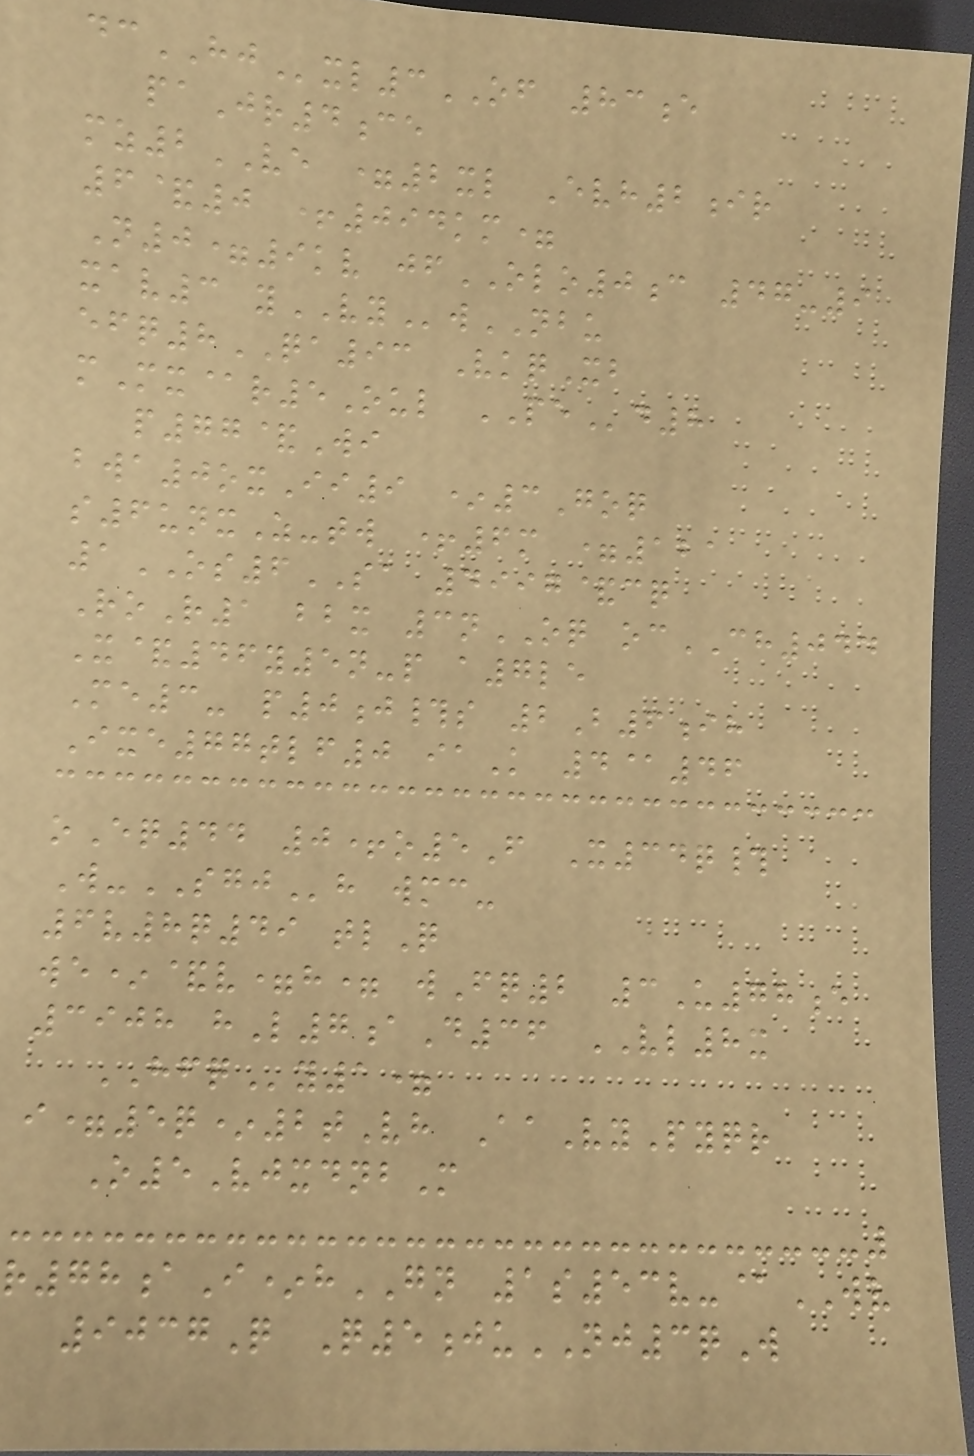dcHJxl3OF 83e
paJr4ce
mz2VE =2xl Evh2ir
6&0 +094km=
N0=9kv jfOLO0c 47-9
xav3 yVYwNBU
efq8QA93 VkqXb
mMx@r5Oul PEd8
p77&Wi
bwa0oxIi9 *3Goq
s6unxZ-tw +6m =121
1OS6SA 4997&cq
RoR1 bbx 3nOQ ocCH044
X&46y5n-p a7le
Me3- p0j#s 2B6ih
Ixe77tlf0 iaK 4@46
oEq44 0+o5F X34q#
W-SGJh wmc-
6v8q49 tlQ
we*&v=h= wFq2 3U78e
3908 hL7aD36 VL8x
HFQy1=
i=5q*2tVh AaVyPyqr
O5VjxdnbM
r78aI*hGN 1s53v-@WV
9037Q Q5juNJ3qW
